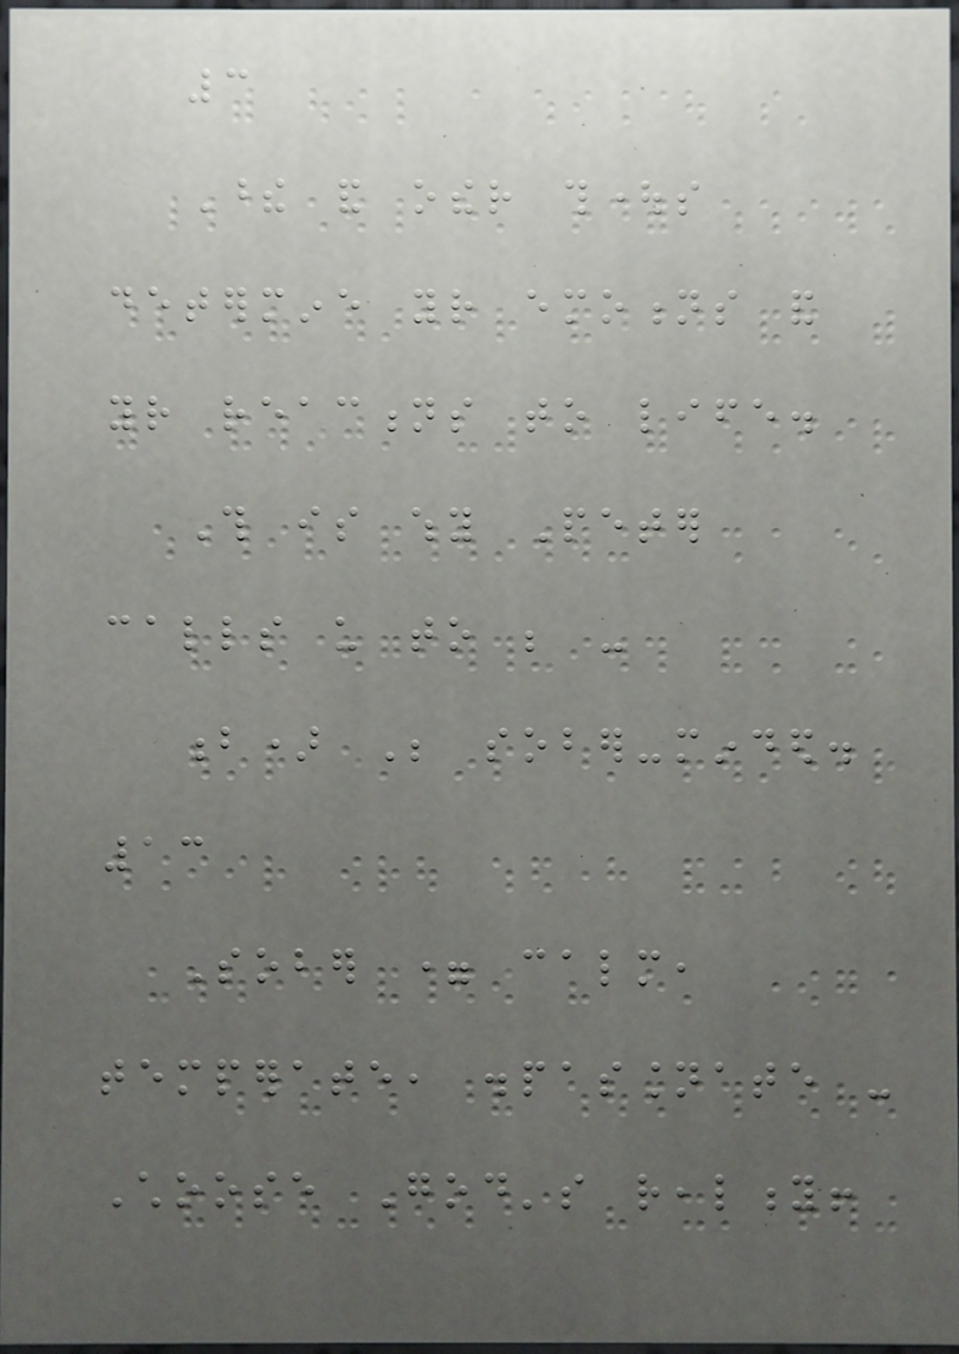3
These and other thoughts
determine your emotions and
your reactions to life.
This is why Peter
calls us to be -
b) Be sober-minded.
13
Sober = calm,
temperate, dispassionate -
Choose God's reality!
